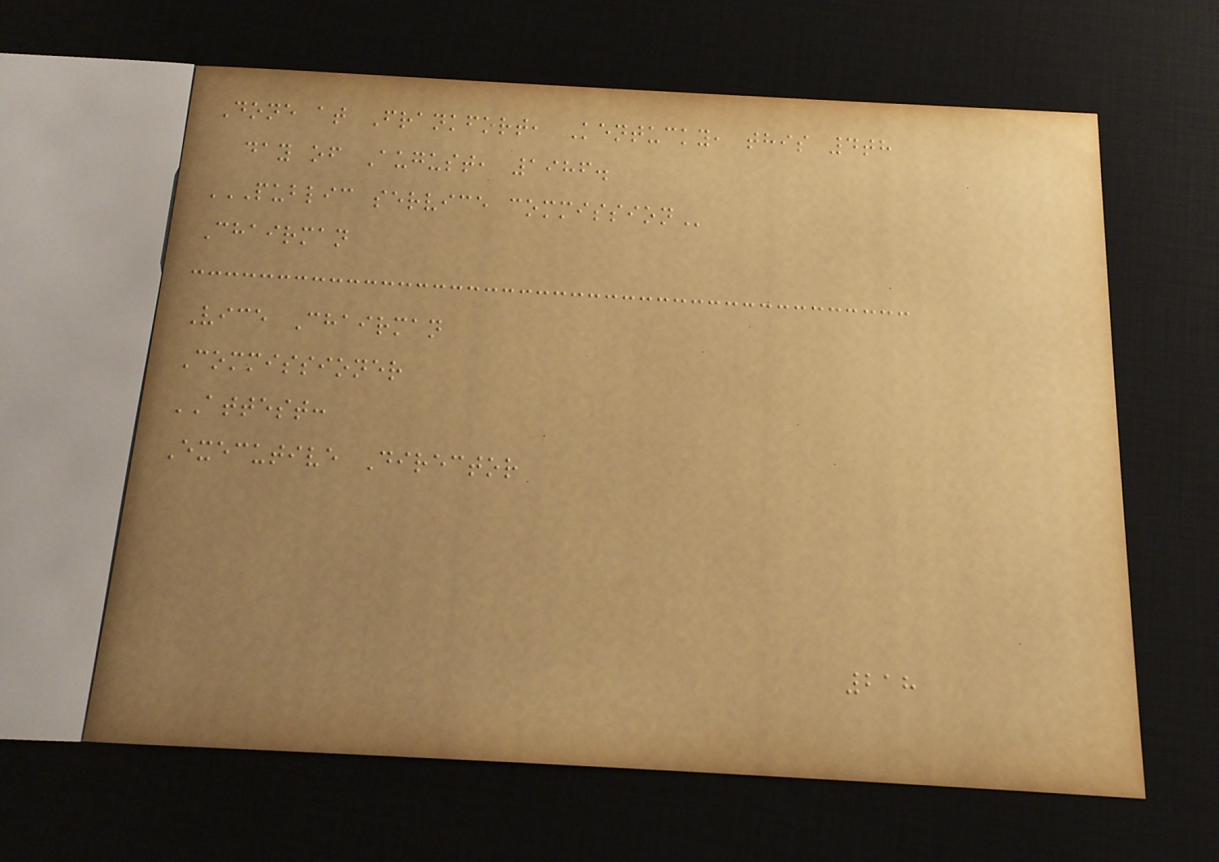Done at Frankfort, Kentucky, this 4th
day of August, 1986.
PUBLIC SERVICE COMMISSION
Chairman
Vice Chairman
Commissioner
ATTEST:
Executive Director
218
